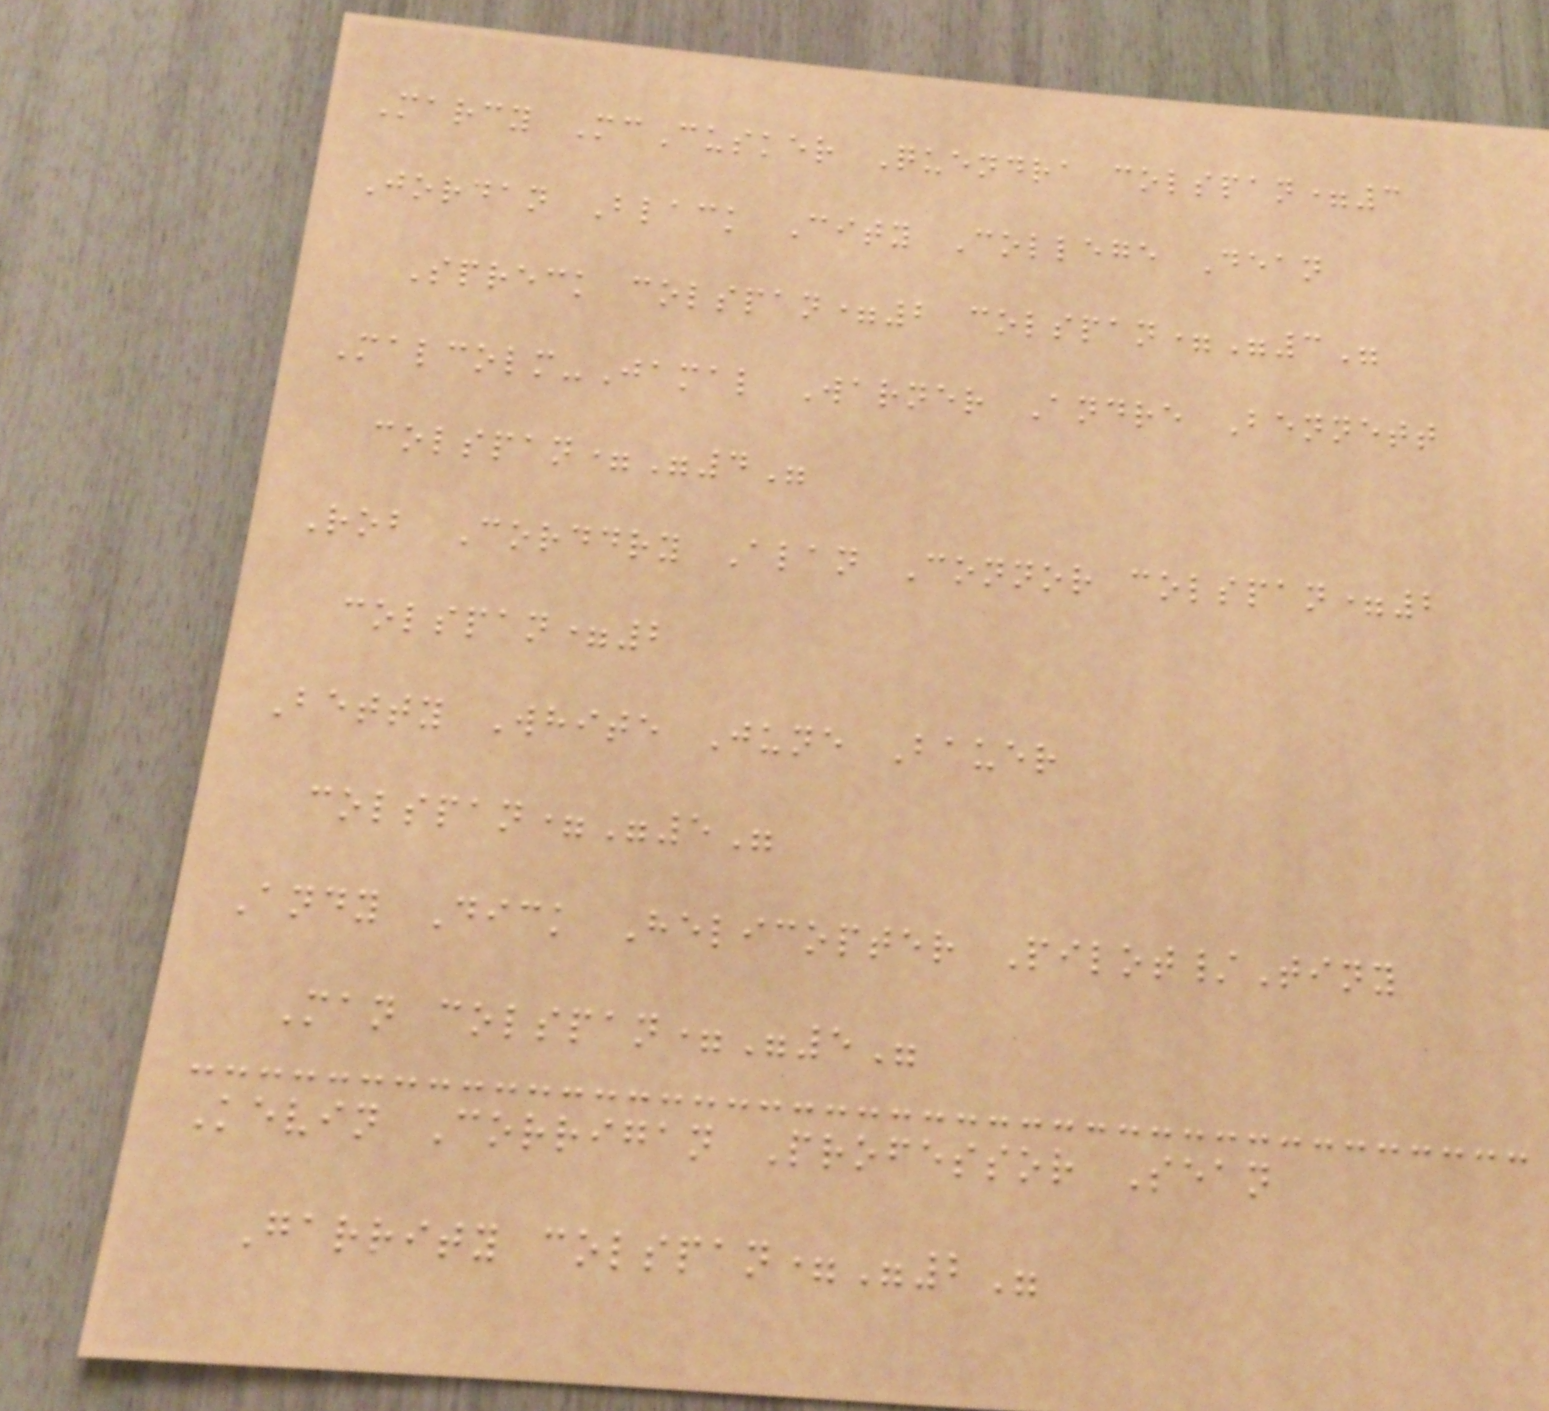Marcy McCusker Quendra colspan=3
Jordan Black City College Dean
Spreck colspan=2 colspan="3"
Malcolm-Jamal Warner Andre Bennett
colspan="4"
Rob Corddry Alan Connor colspan=2
colspan=2
Betty White June Bauer
colspan="5"
Andy Dick Helicopter Pilot/Tiny
Man colspan="5"
Kevin Corrigan Professor Sean
Garrity colspan="2"
